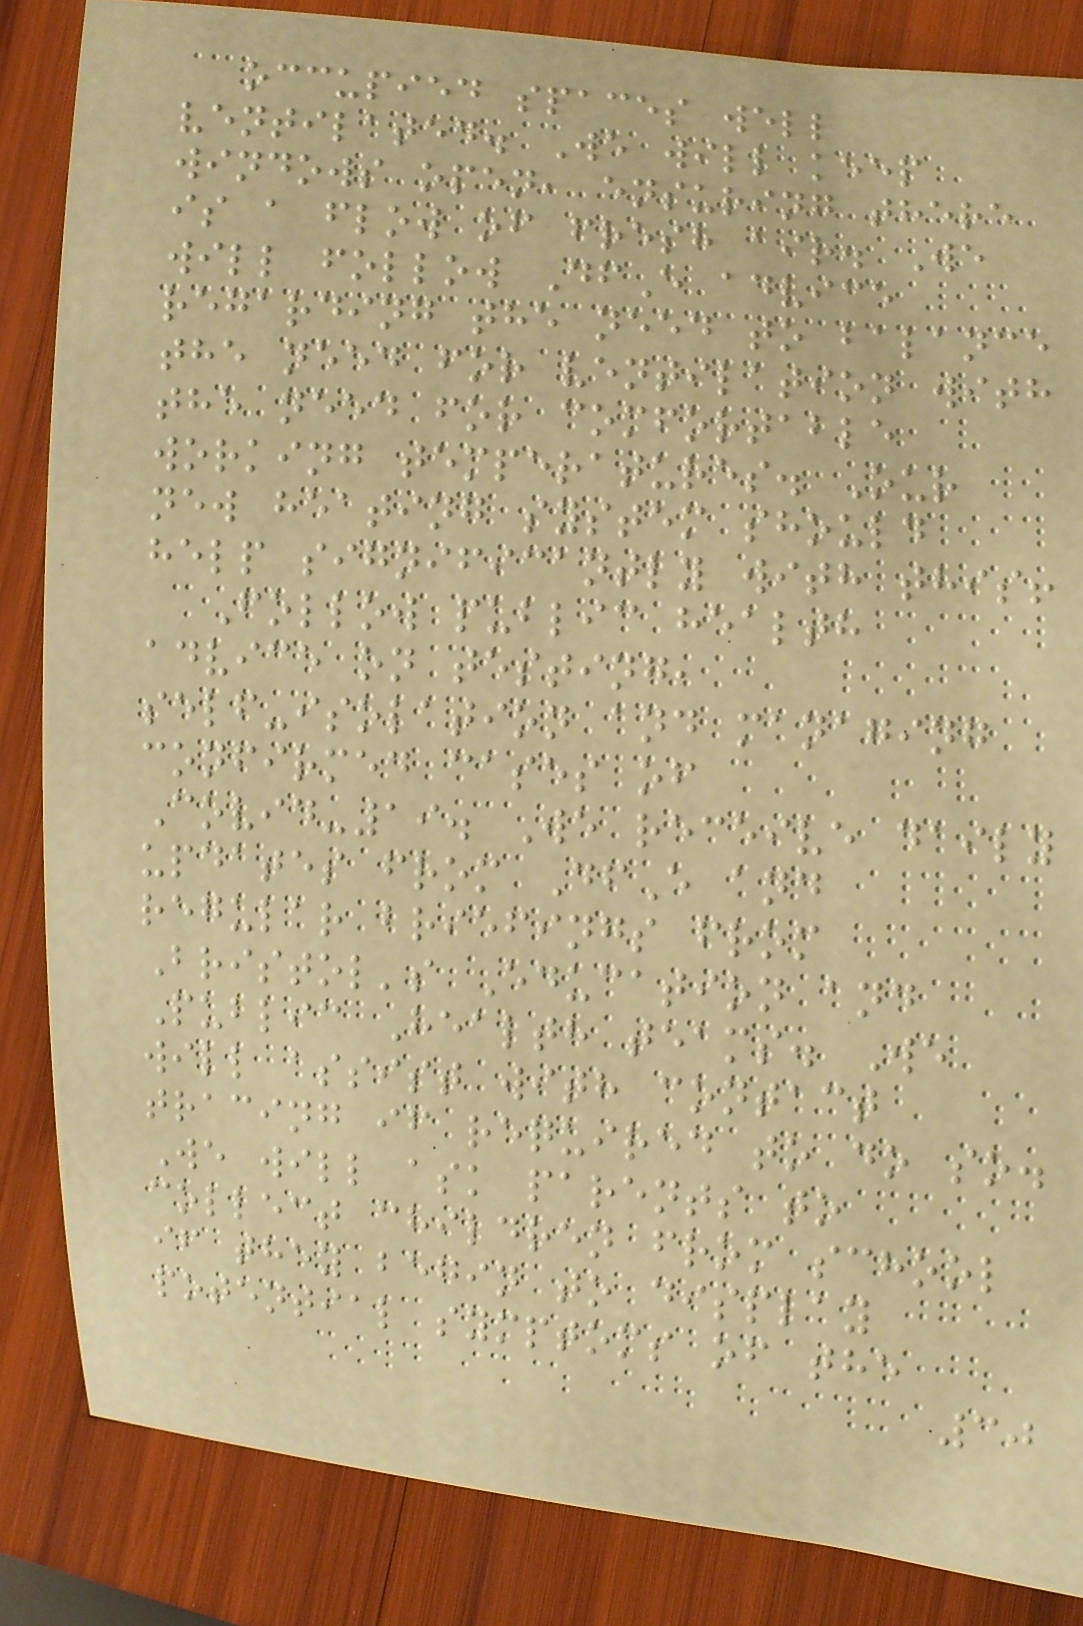occupied spaces well
ventilated. We will keep
windows open, ensuring there
is a flow of fresh air. We
will follow DfE advice
regarding the need to balance
the need for ventilation with
the need for comfortable
working temperatures. Our
new heating system should
help significantly with this!
Follow public health
advice on testing,
self-isolation and managing
confirmed cases of
Covid-19. We receive daily
updates from DfE and
regular briefings from
Bristol's Education and
Public Health teams. We
will assist with contact
tracing if required to do so.
We will ask parents to
collect children from school
if they begin to display
potential symptoms of the
30
